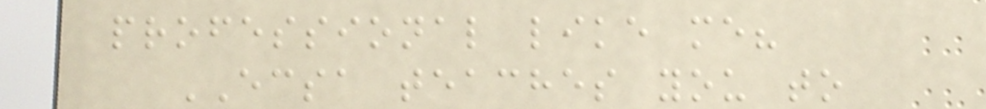professional like me?
ECSA teaches you to
